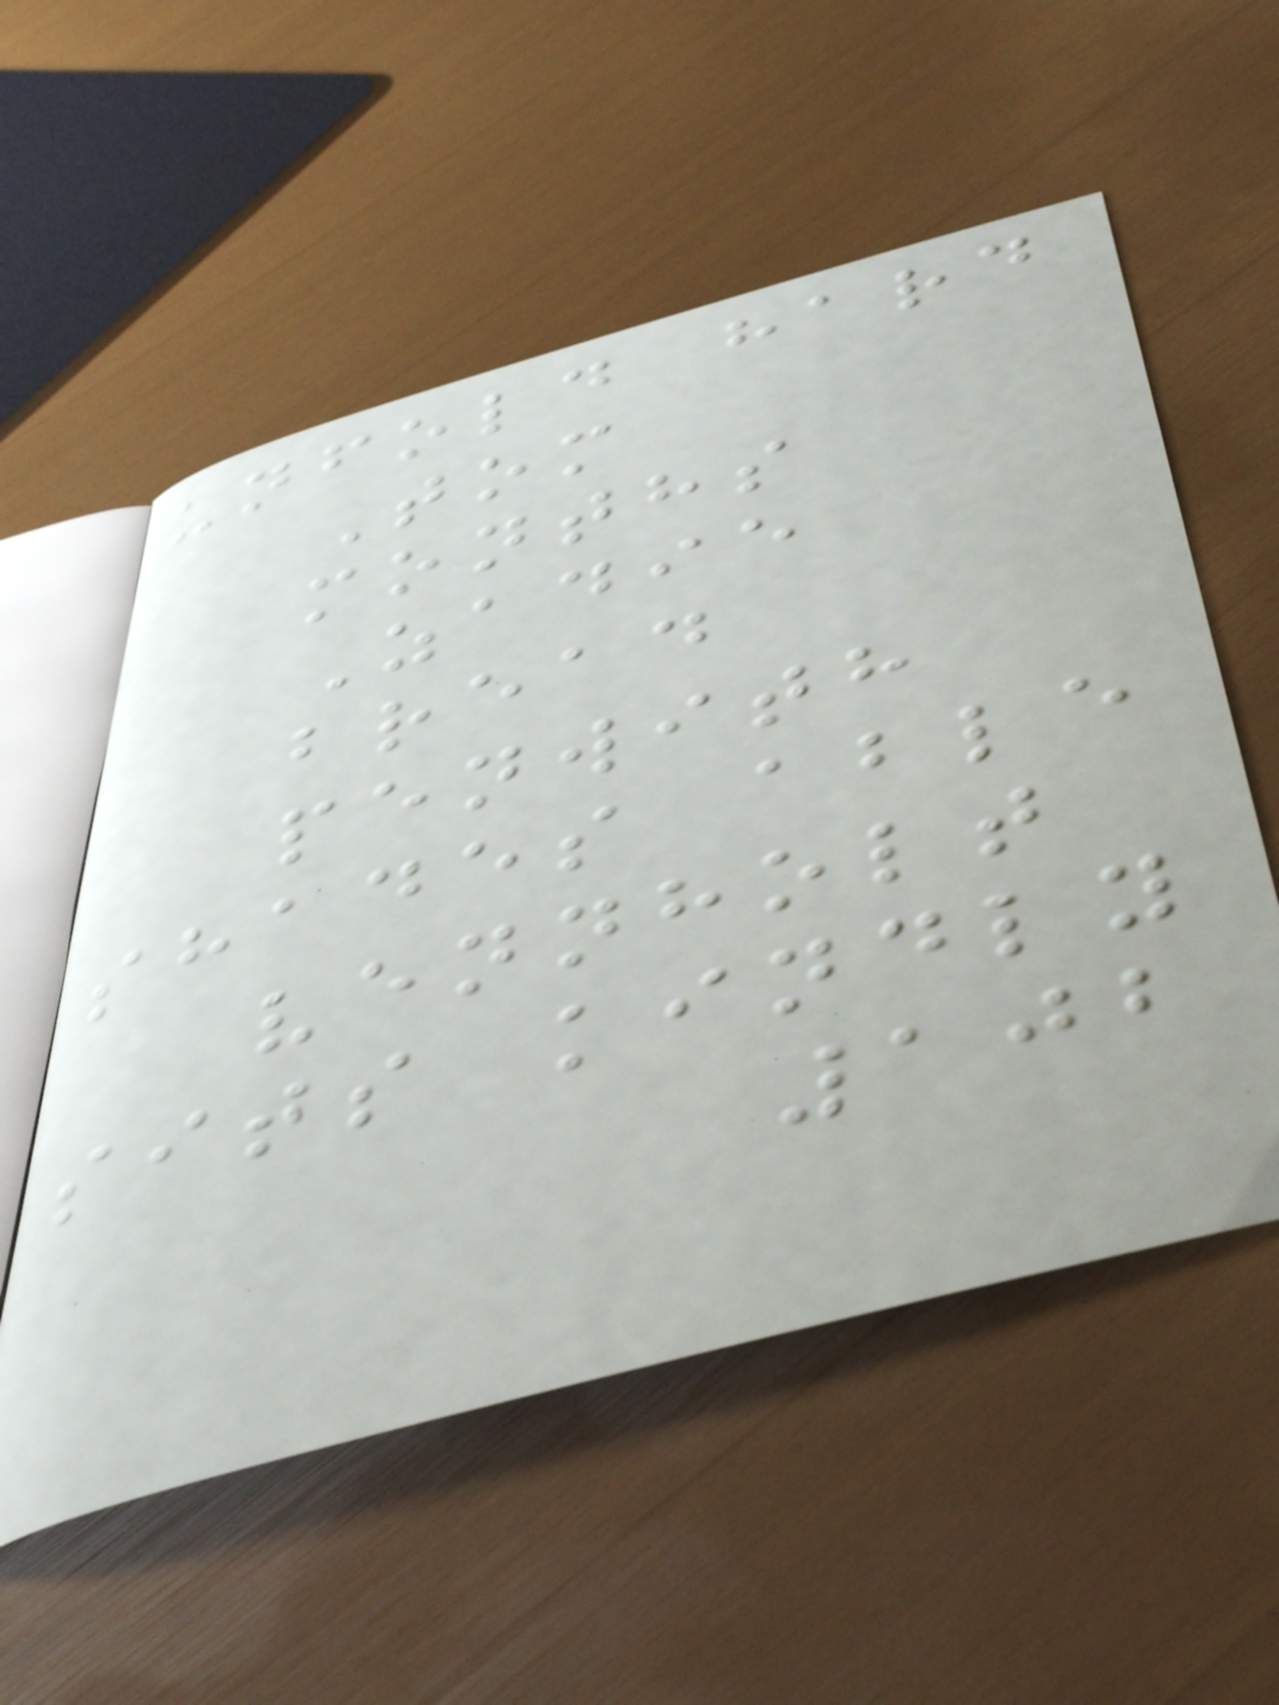unfold hard
Tom
months
Zadie
bread
penwith
shades able
vennholt
sits kindly
102
